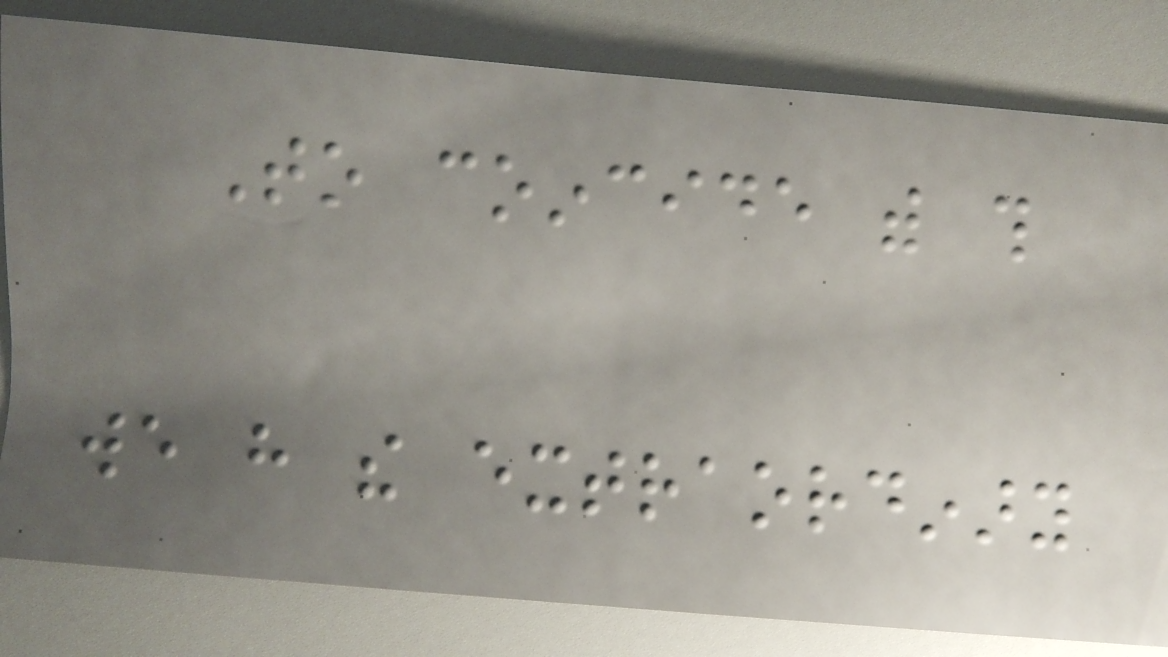To coincide with this
we have the extraordinary
